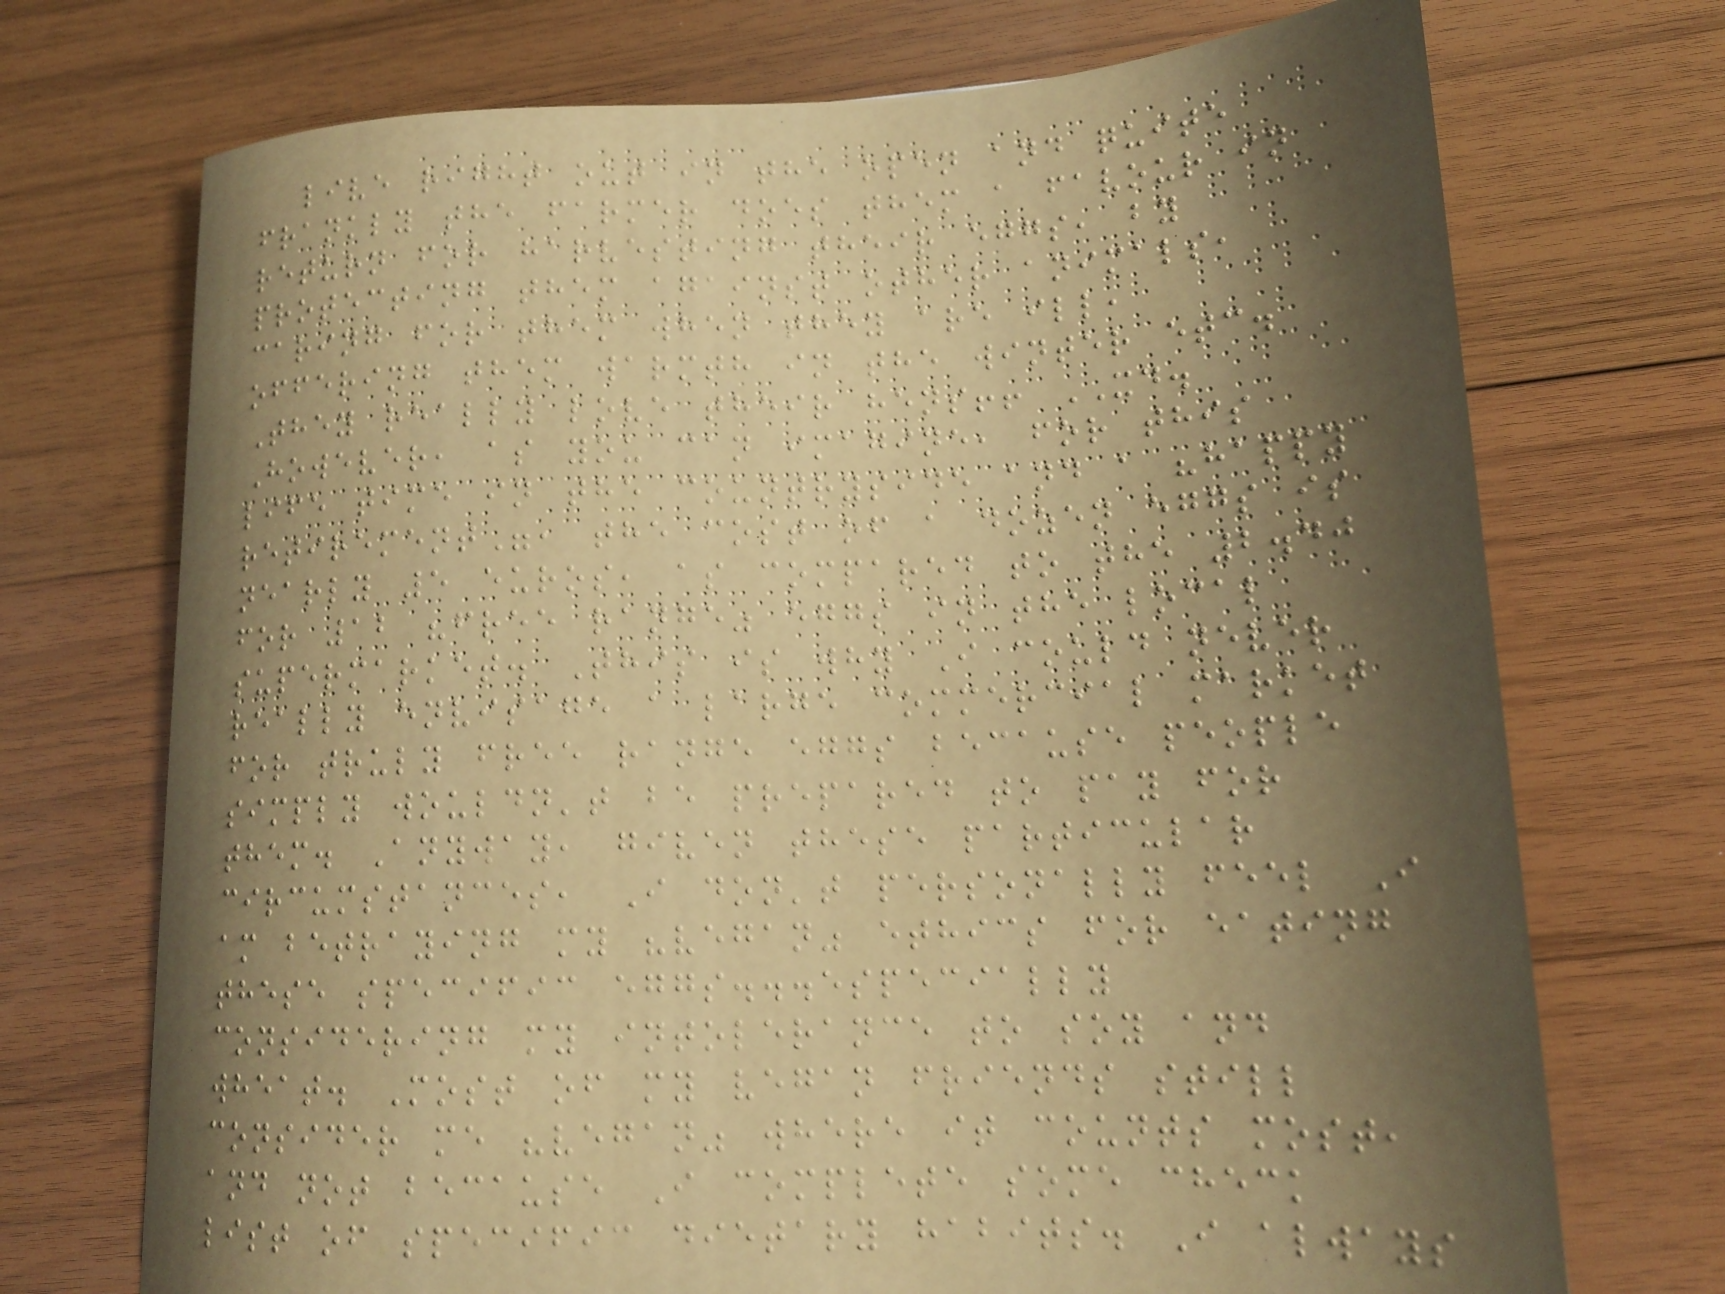live right out in the open and quite
frankly the farmer does them a favour in
return for harvesting their eggs, by
protecting them against other animals,
caring for them when they are ill,
offering them warmth in the winter etc.
They really love their hens!! XD.
However, as you can imagine, for this
life time in the countryside and a "happy
retirement", the cost of a dozen eggs is
nearly 5 euros, as compared to the 2.40
for 12 "free range" eggs in the local
supermarket. This is why I could never
really envisage a large commercial market
for truly free range eggs because people
simply wouldn't be prepared to pay for
them. Anyway, given these particular
circumstances, I don't personally feel I
am betraying my "vegan" ethics for eating
these specific eggs...especially
considering my intolerance to soy and
wheat. Most of my vegan friends still
consider me "vegan" where it counts most,
and not because I complete some check
list of specific dietary habits. I always
